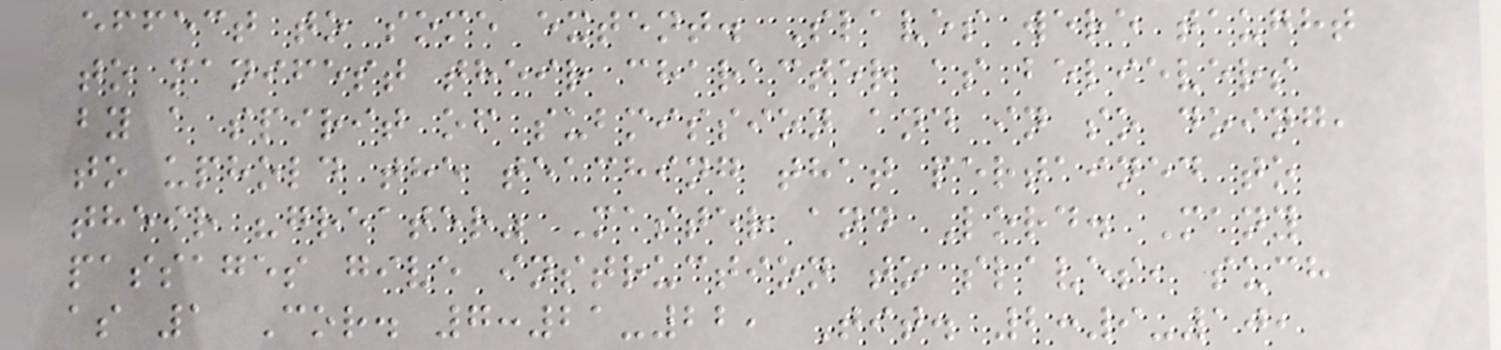effect to some extent. Slaves were taught
to manifest their character as believers
by a spirit of submission and in so doing,
to uphold the teaching that pertained to
their "greater" Master and Lord. Many
passages give instruction to slaves, such
as 1 Cor. 7:21-22, Tit. 2:9-10,
